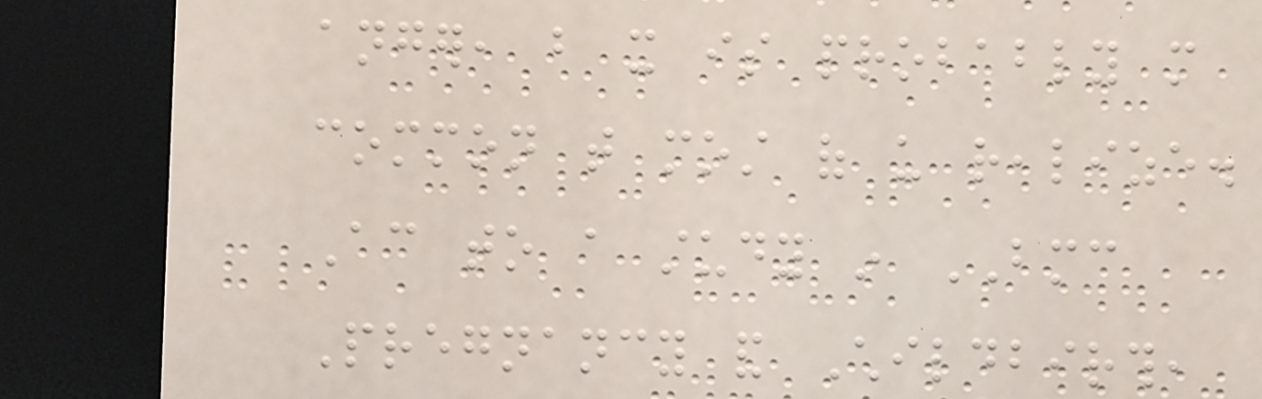anger, but it is probably more
common that most of us realize.
According to a study in BMC
Pregnancy and Childbirth,
